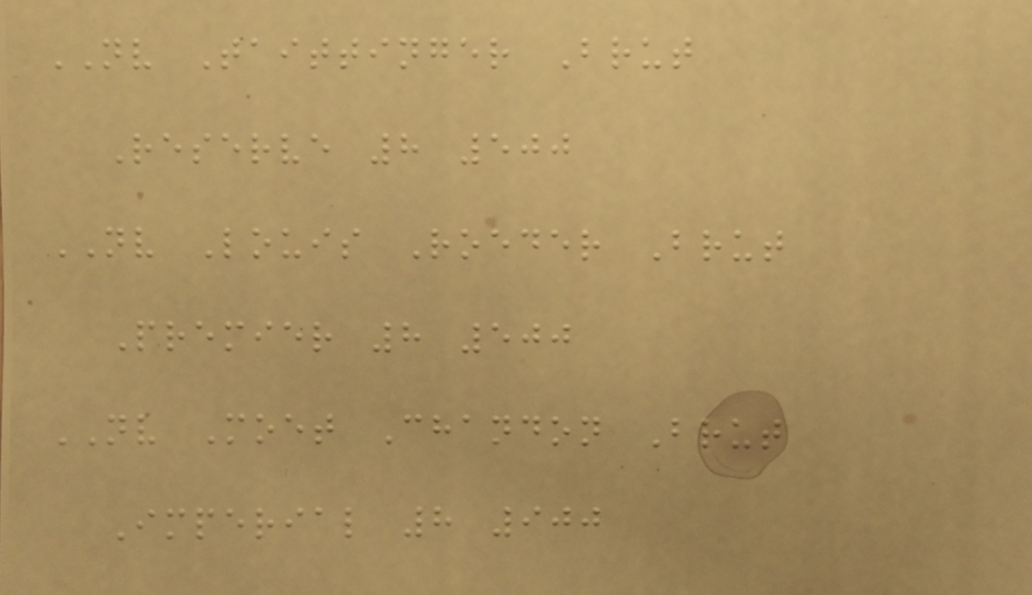NV Taittinger Brut
Reserve 8 500
NV Louis Roeder Brut
Premier 8 500
NV Moet Chandon Brut
Imperial 8 900
